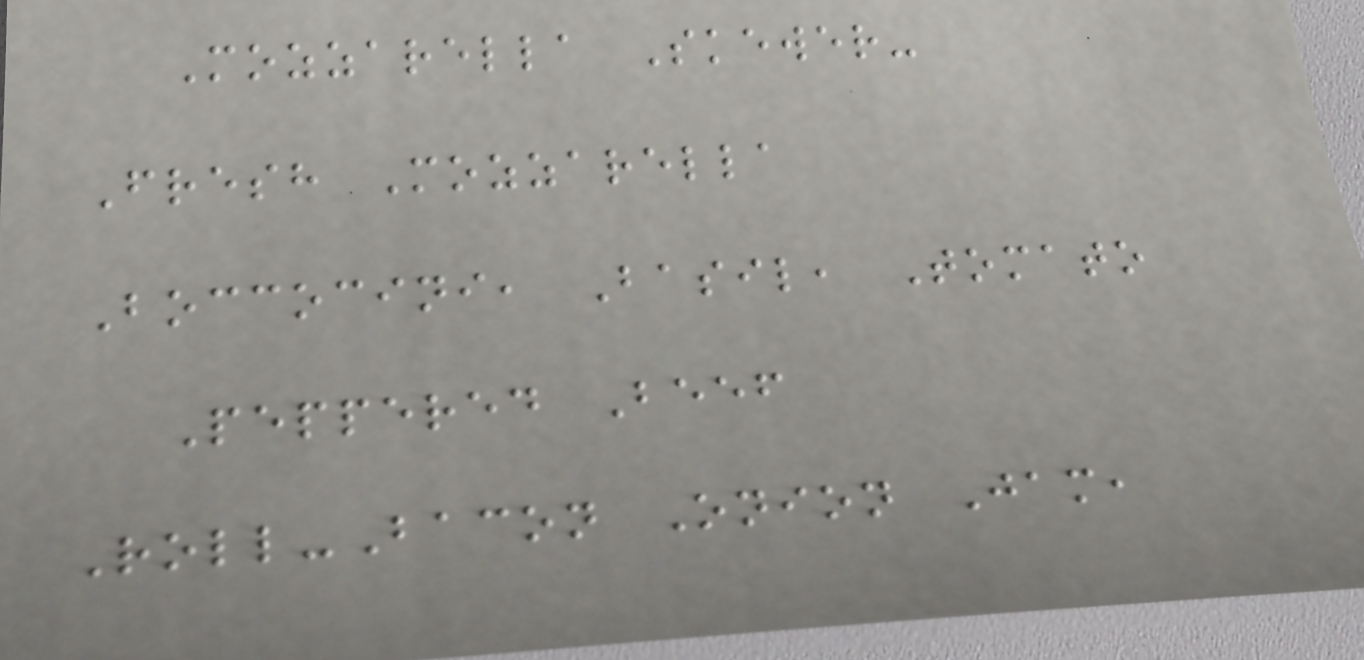Mozzarella Skewer-
Fresh Mozzarella
Boccocini, Basil, Tomato
Peppered Beef
Roll-Bacon Onion Jam,
